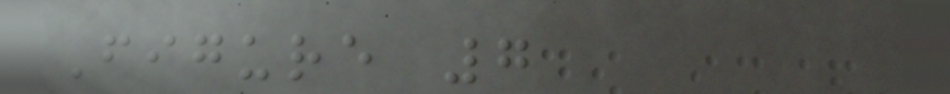Figure 7
